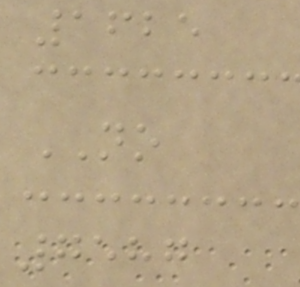1625
NO
7587
